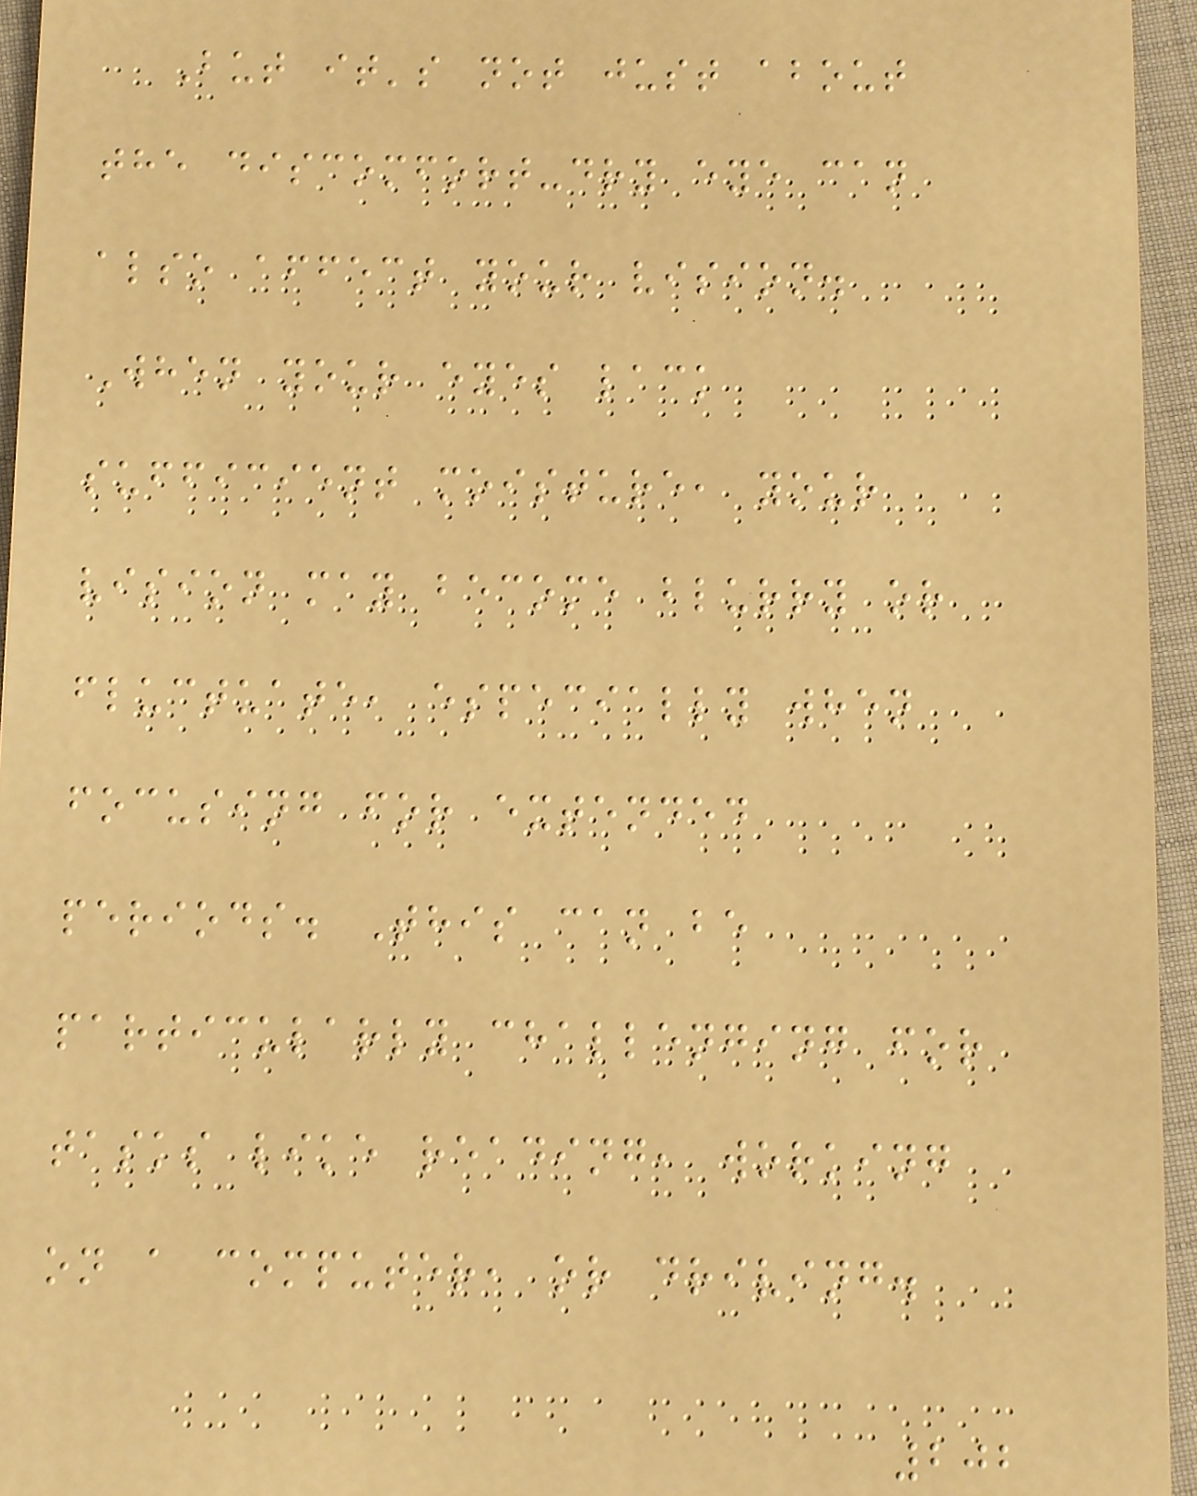But it's not just about
the discomfort-dry eye can
also affect your vision.
When your eyes lack
sufficient moisture, your
vision may become blurry or
fluctuate, especially when
focusing for extended
periods. This can be
particularly challenging for
tasks like reading, working
on a computer, or driving.
202
